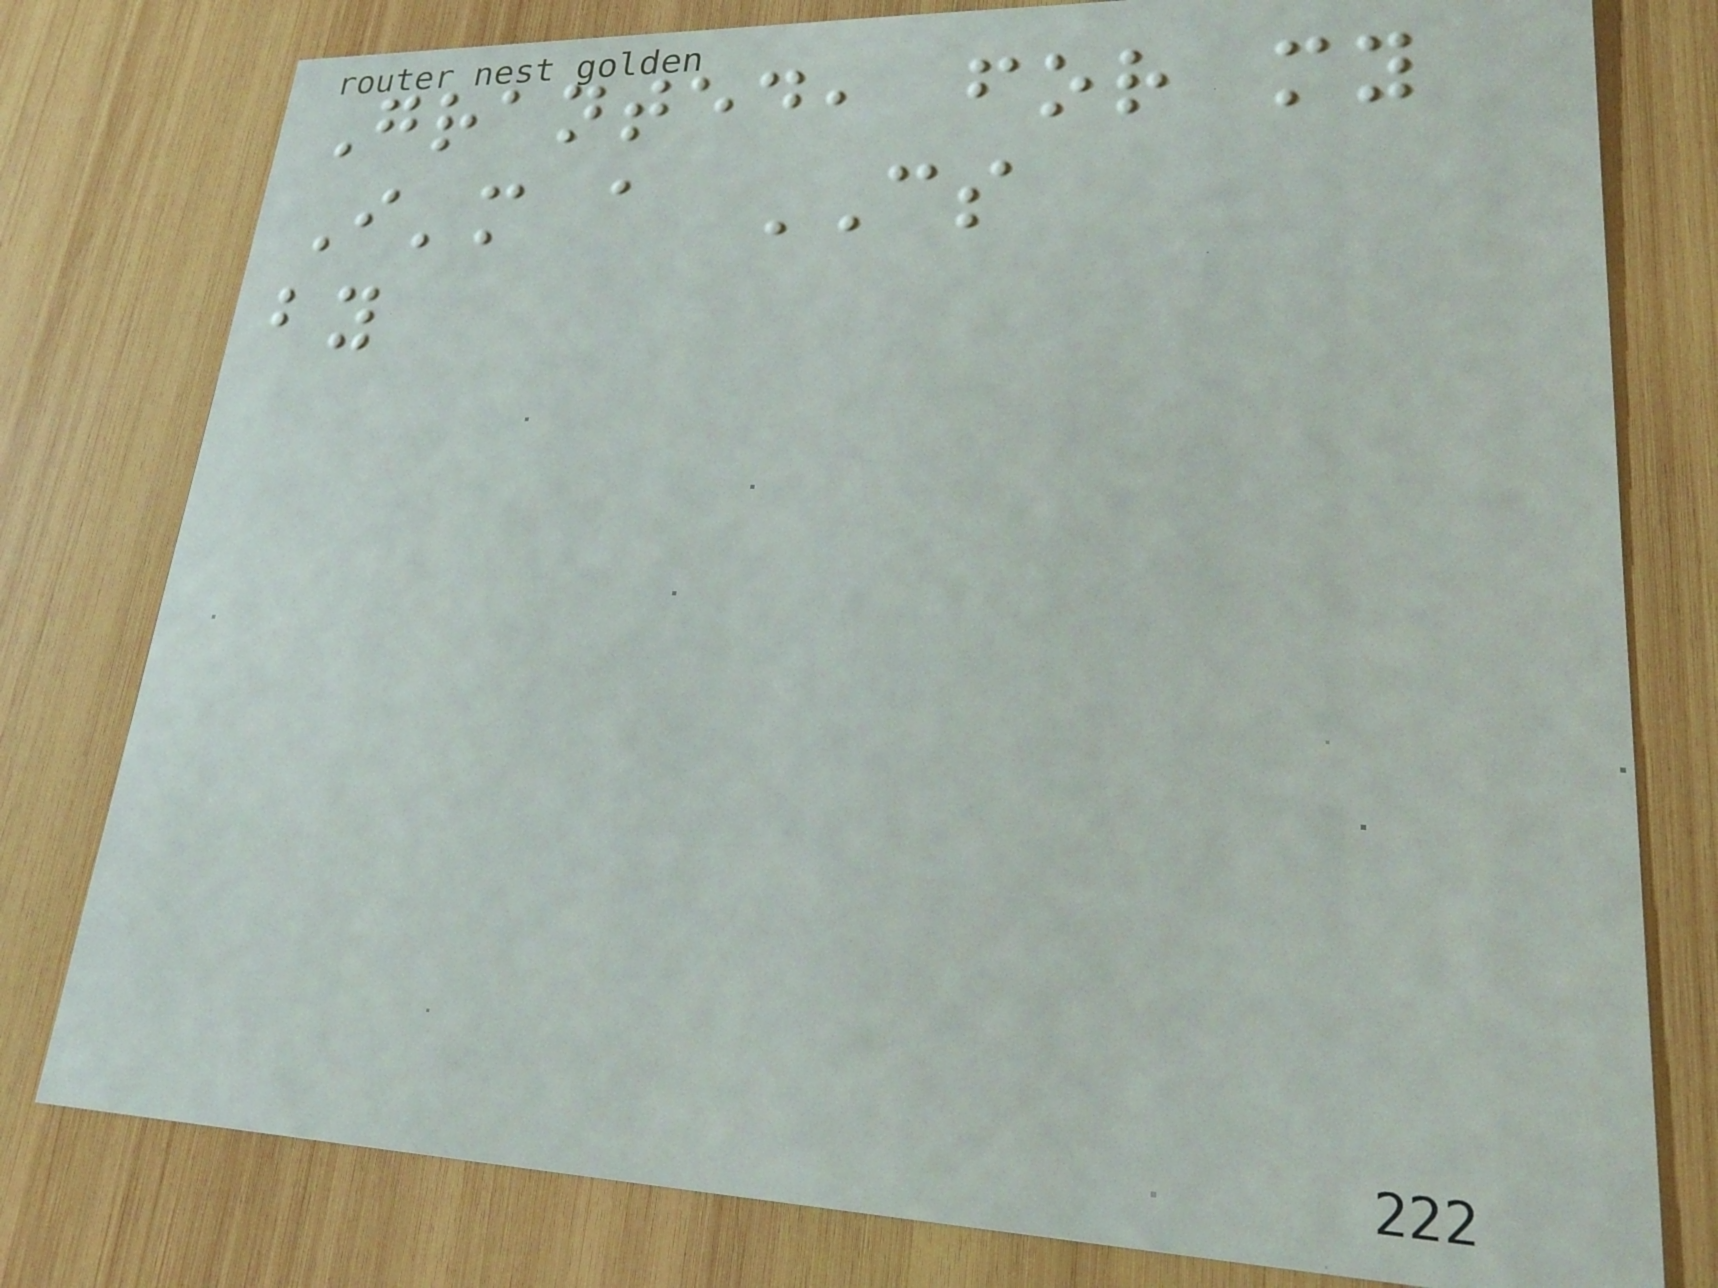Granted, for my
I'm a CS
by
